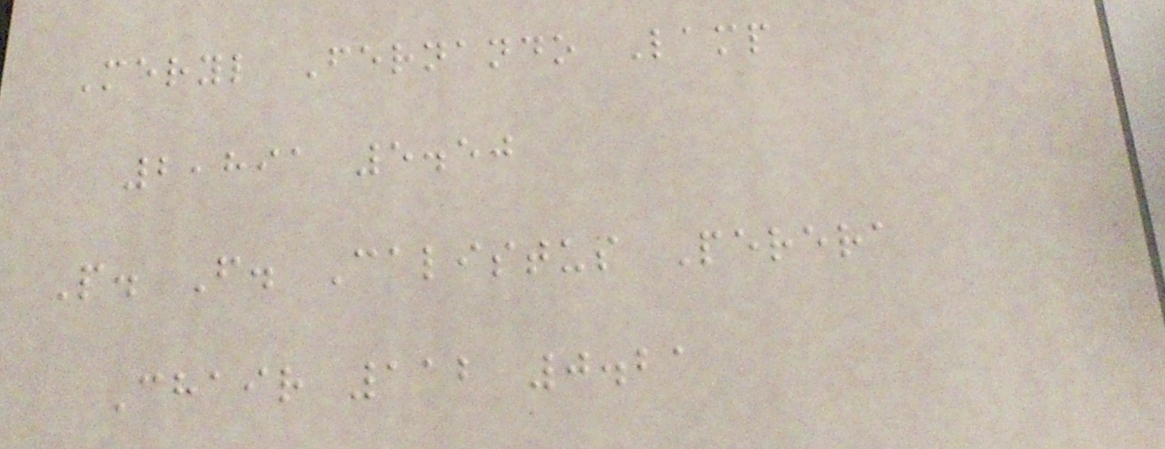Meryl Fernando Lamp
2,891 5.50
P. F. Calistus Perera
Chair 112 0.21
